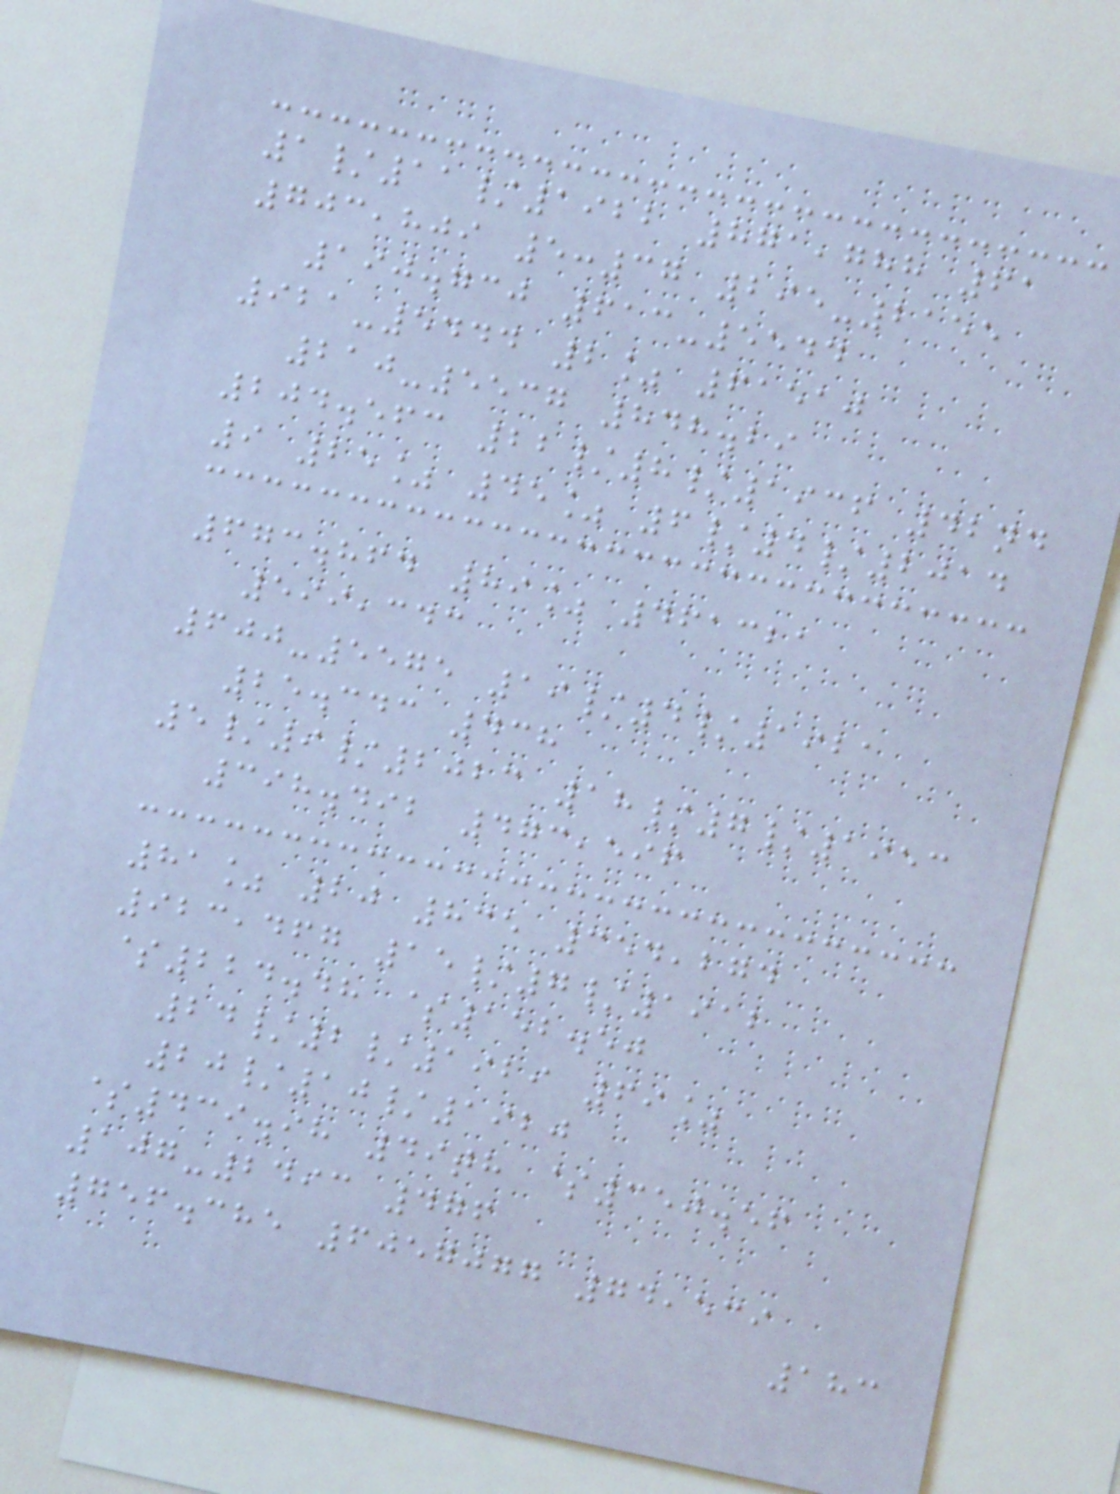1/11/1922 871,788 61
703,809 5:37 295-2155
190.730 613-5544
921-5444 2% 61510
210-5537 848.29
204.563 22/8/1936 42nd
9 25% 45% 6/4/2014
673.864 89% 461321
599,343
600-5575 19/4/1921
25.343 438
5/9/2023 18/7/1953
398.492 473,596
81% 20 835 354,274
923,467 15/7/1912
$224.48 $152.50
24/2/1929 69%
20/10/1920
$439.98 49th $350.56
107-2493 476
756.385 6057077 74,539
183
